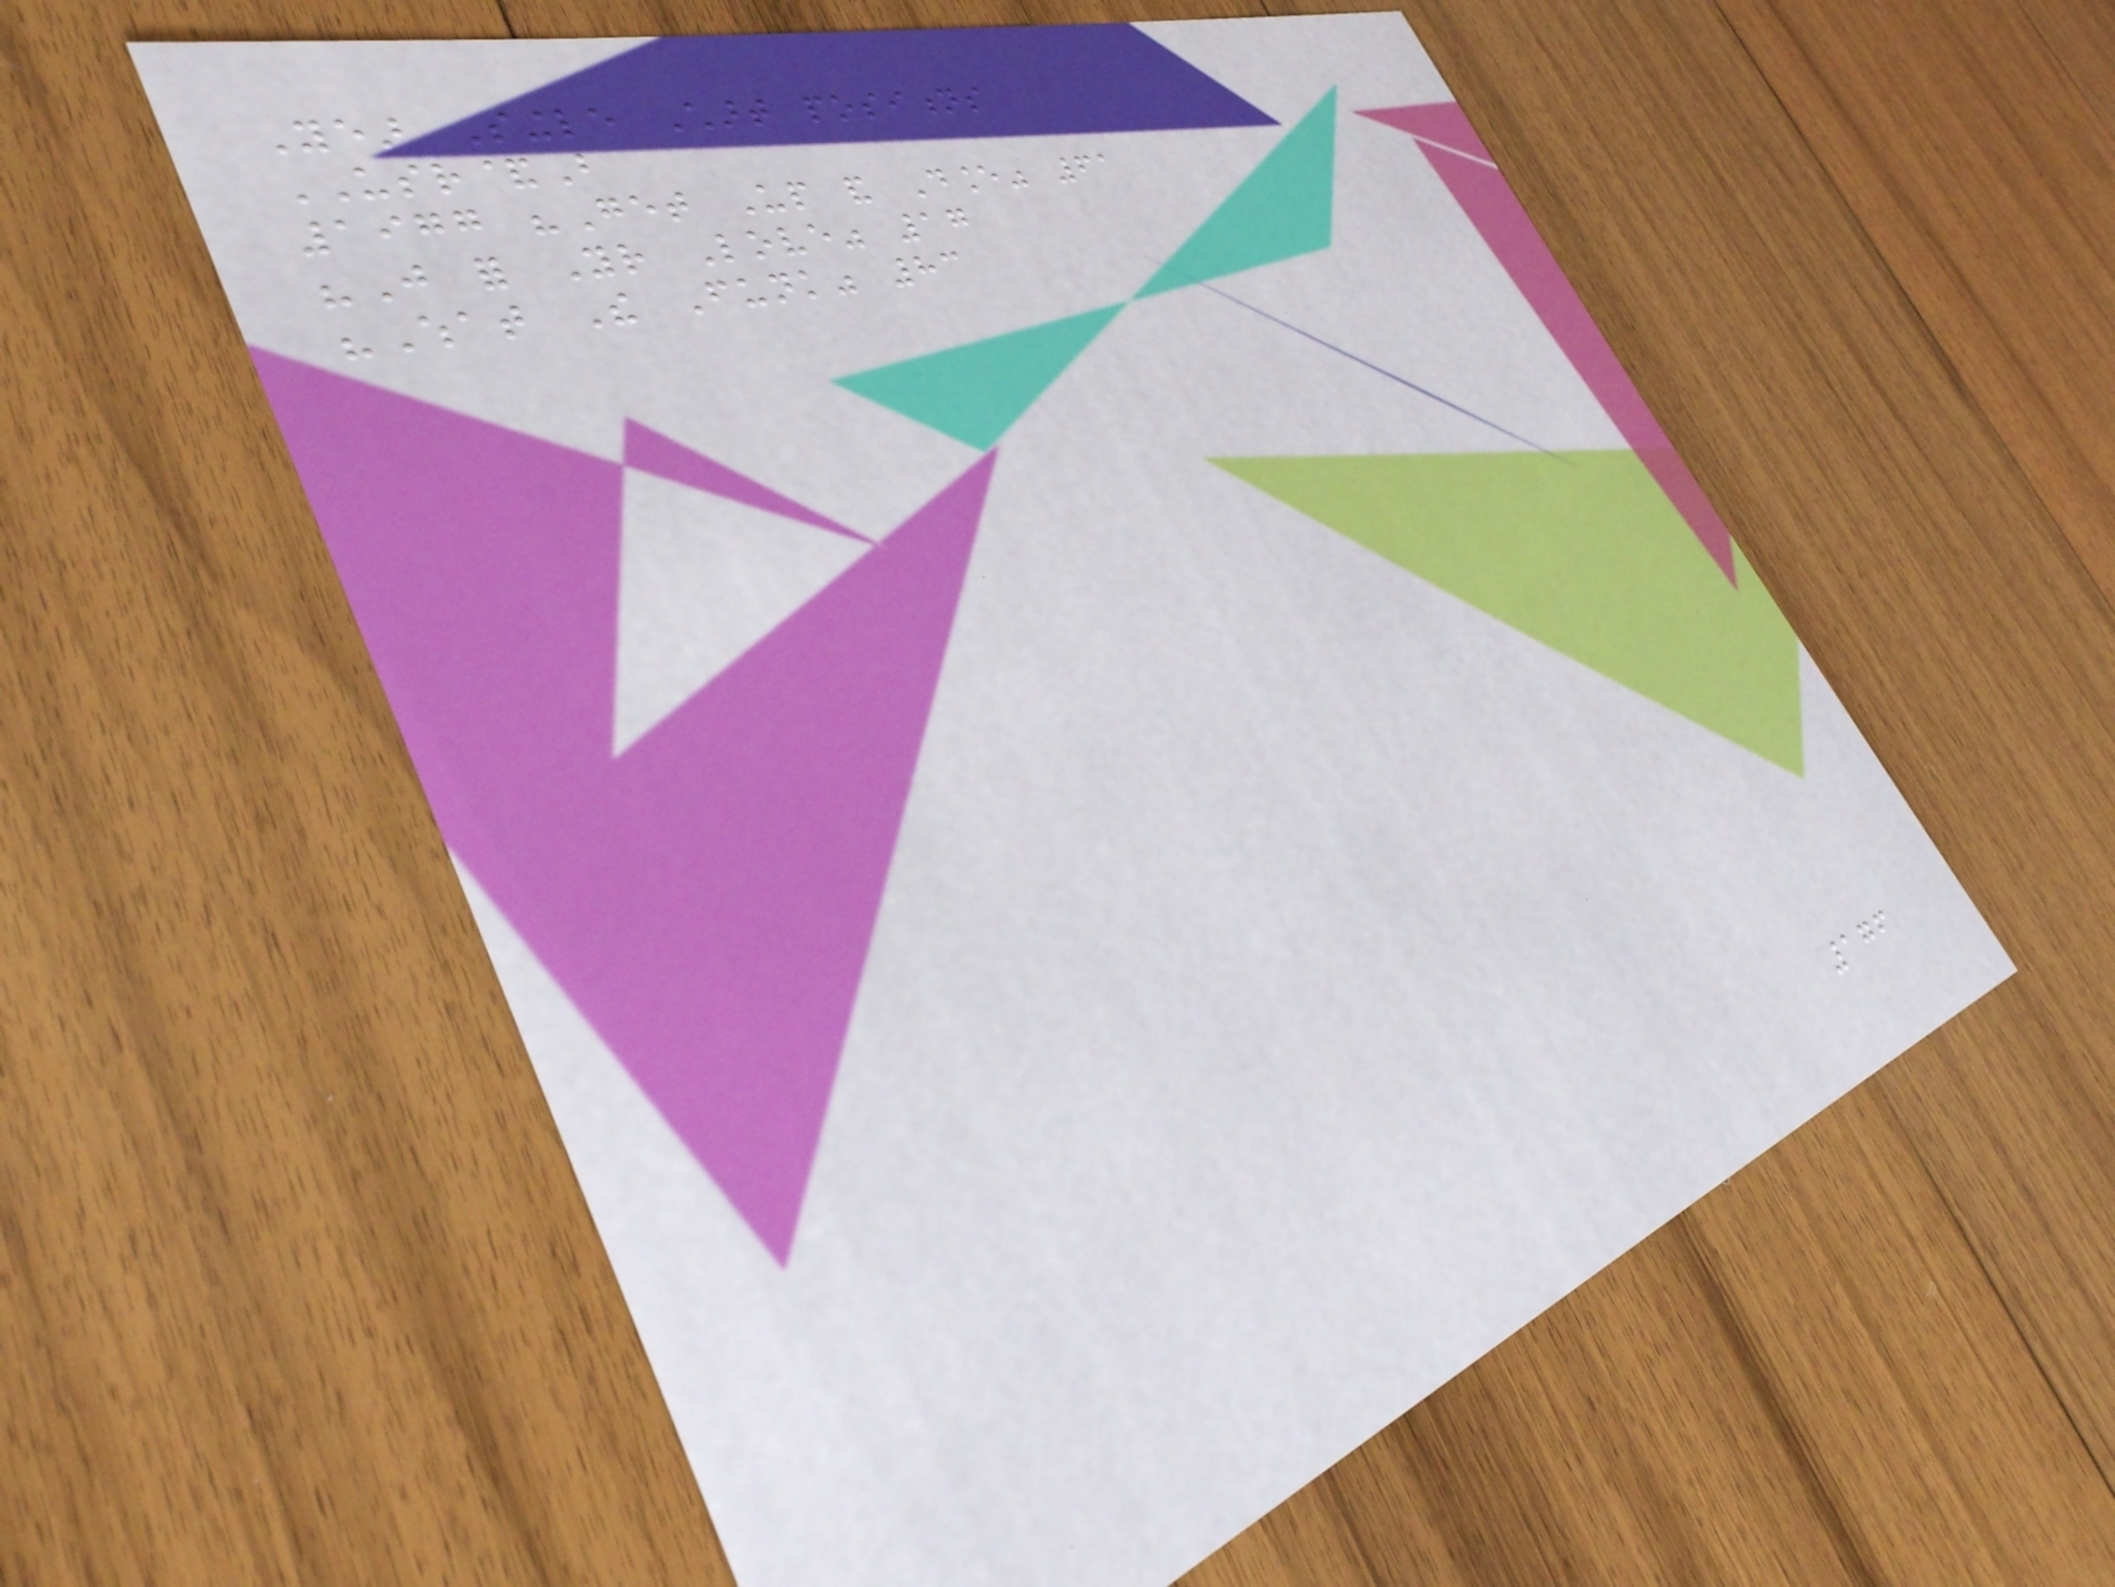Year Single Chart positions
USR&B
1977 "Get Up and Dance" 61
"Just for Your Love" 17
"What The Funk" 83
176
